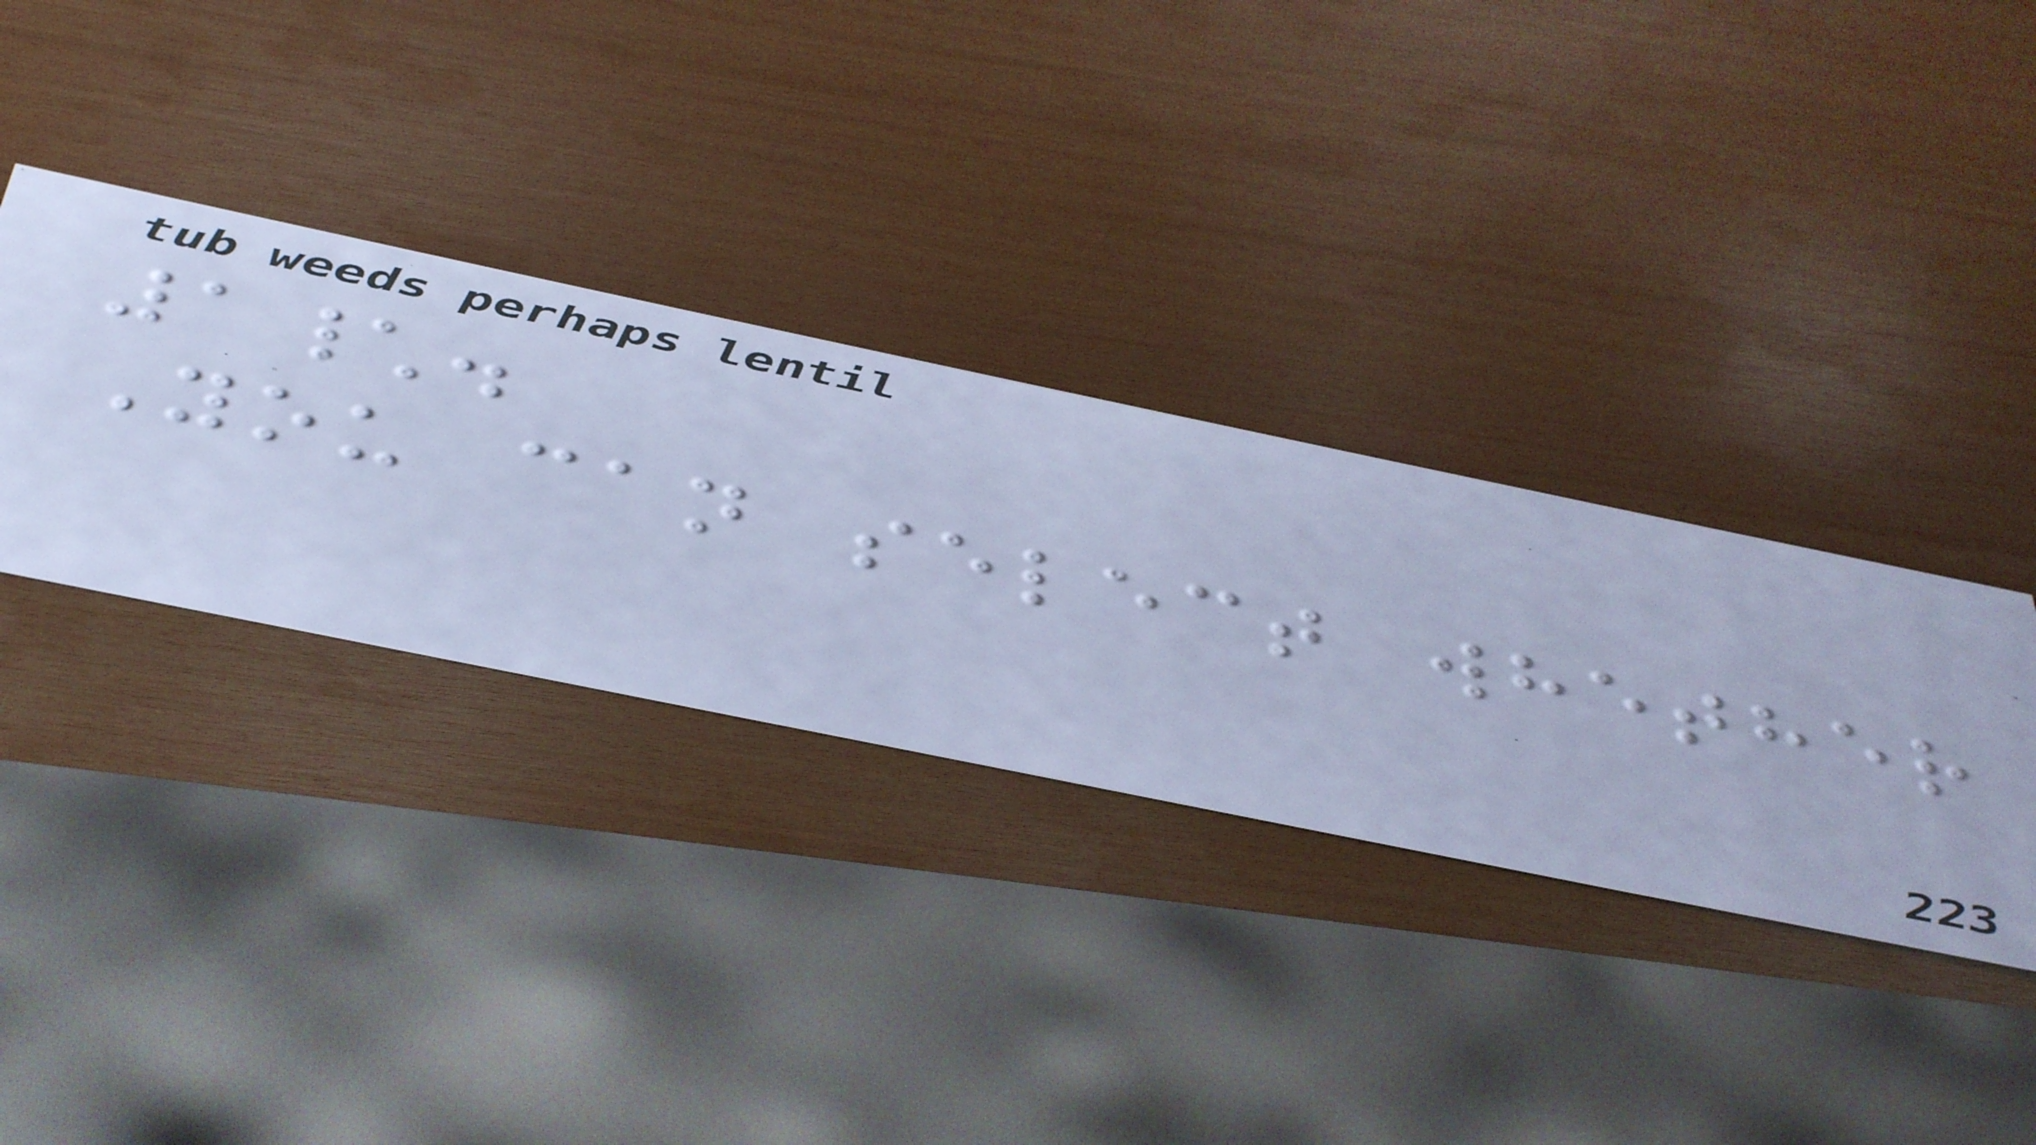1\.
You can select whether
